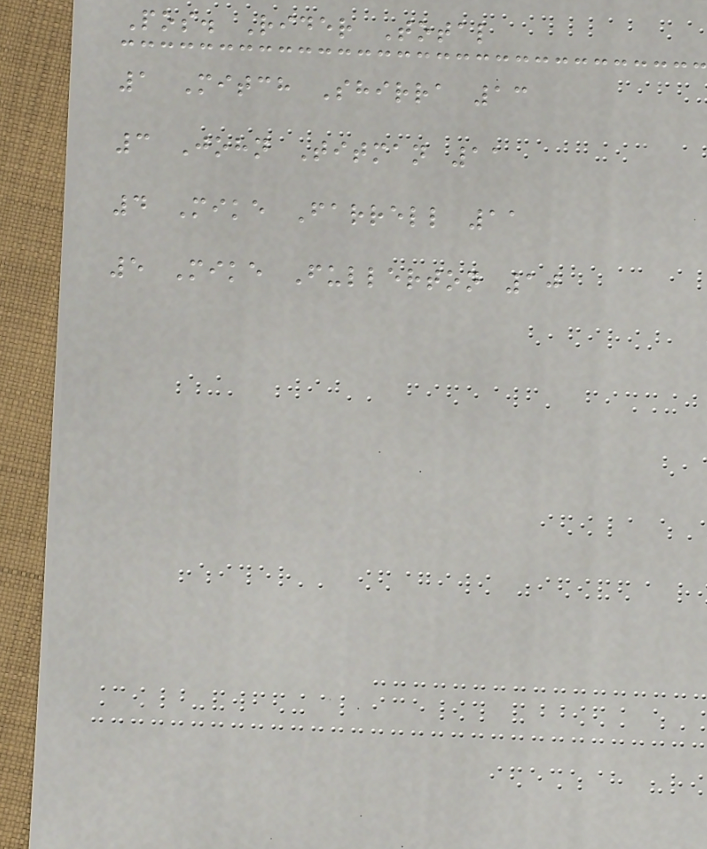Pos. Rider Total
1 Mitch Shirra 13
3 John Titman 11
4 Mike Farrell 11
5 Mike Fullerton 10
